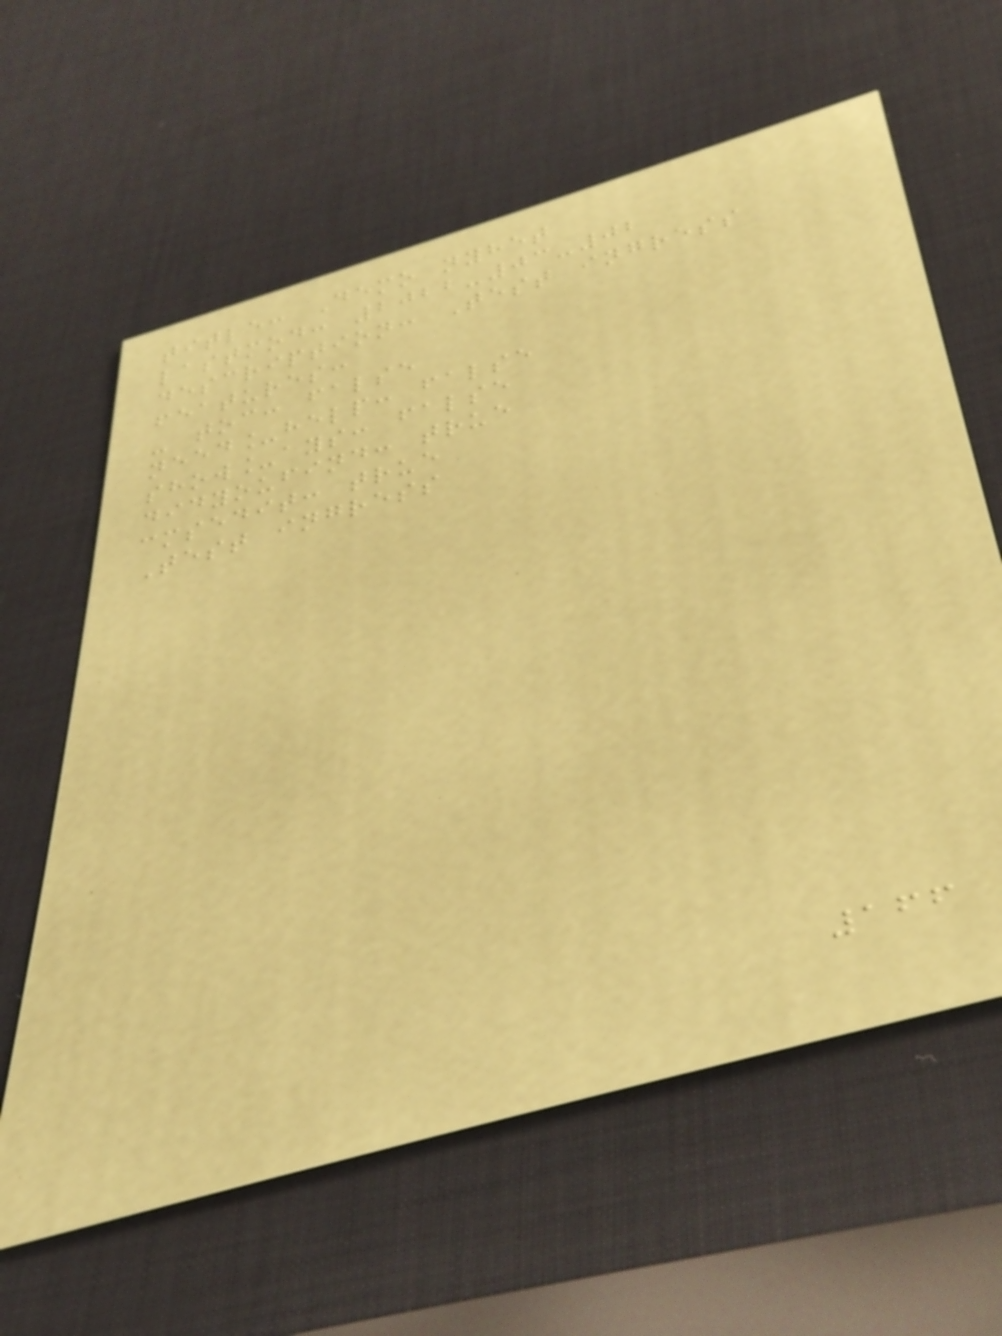title: Demo nyhet
lastmod: 2022-03-02
description: Test ingress
features:
- toc: false
need_help: false
show_ays: false
didyoufind: true
cmsedit: true
Test ingress
166
